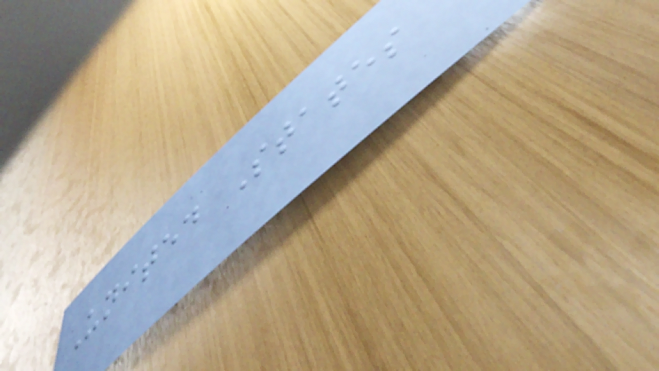United States
